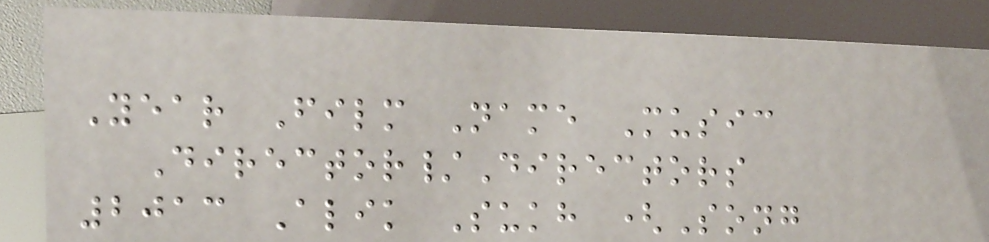Year Film Name Music
Director/Directors
2013 Alik Sukh (Song
